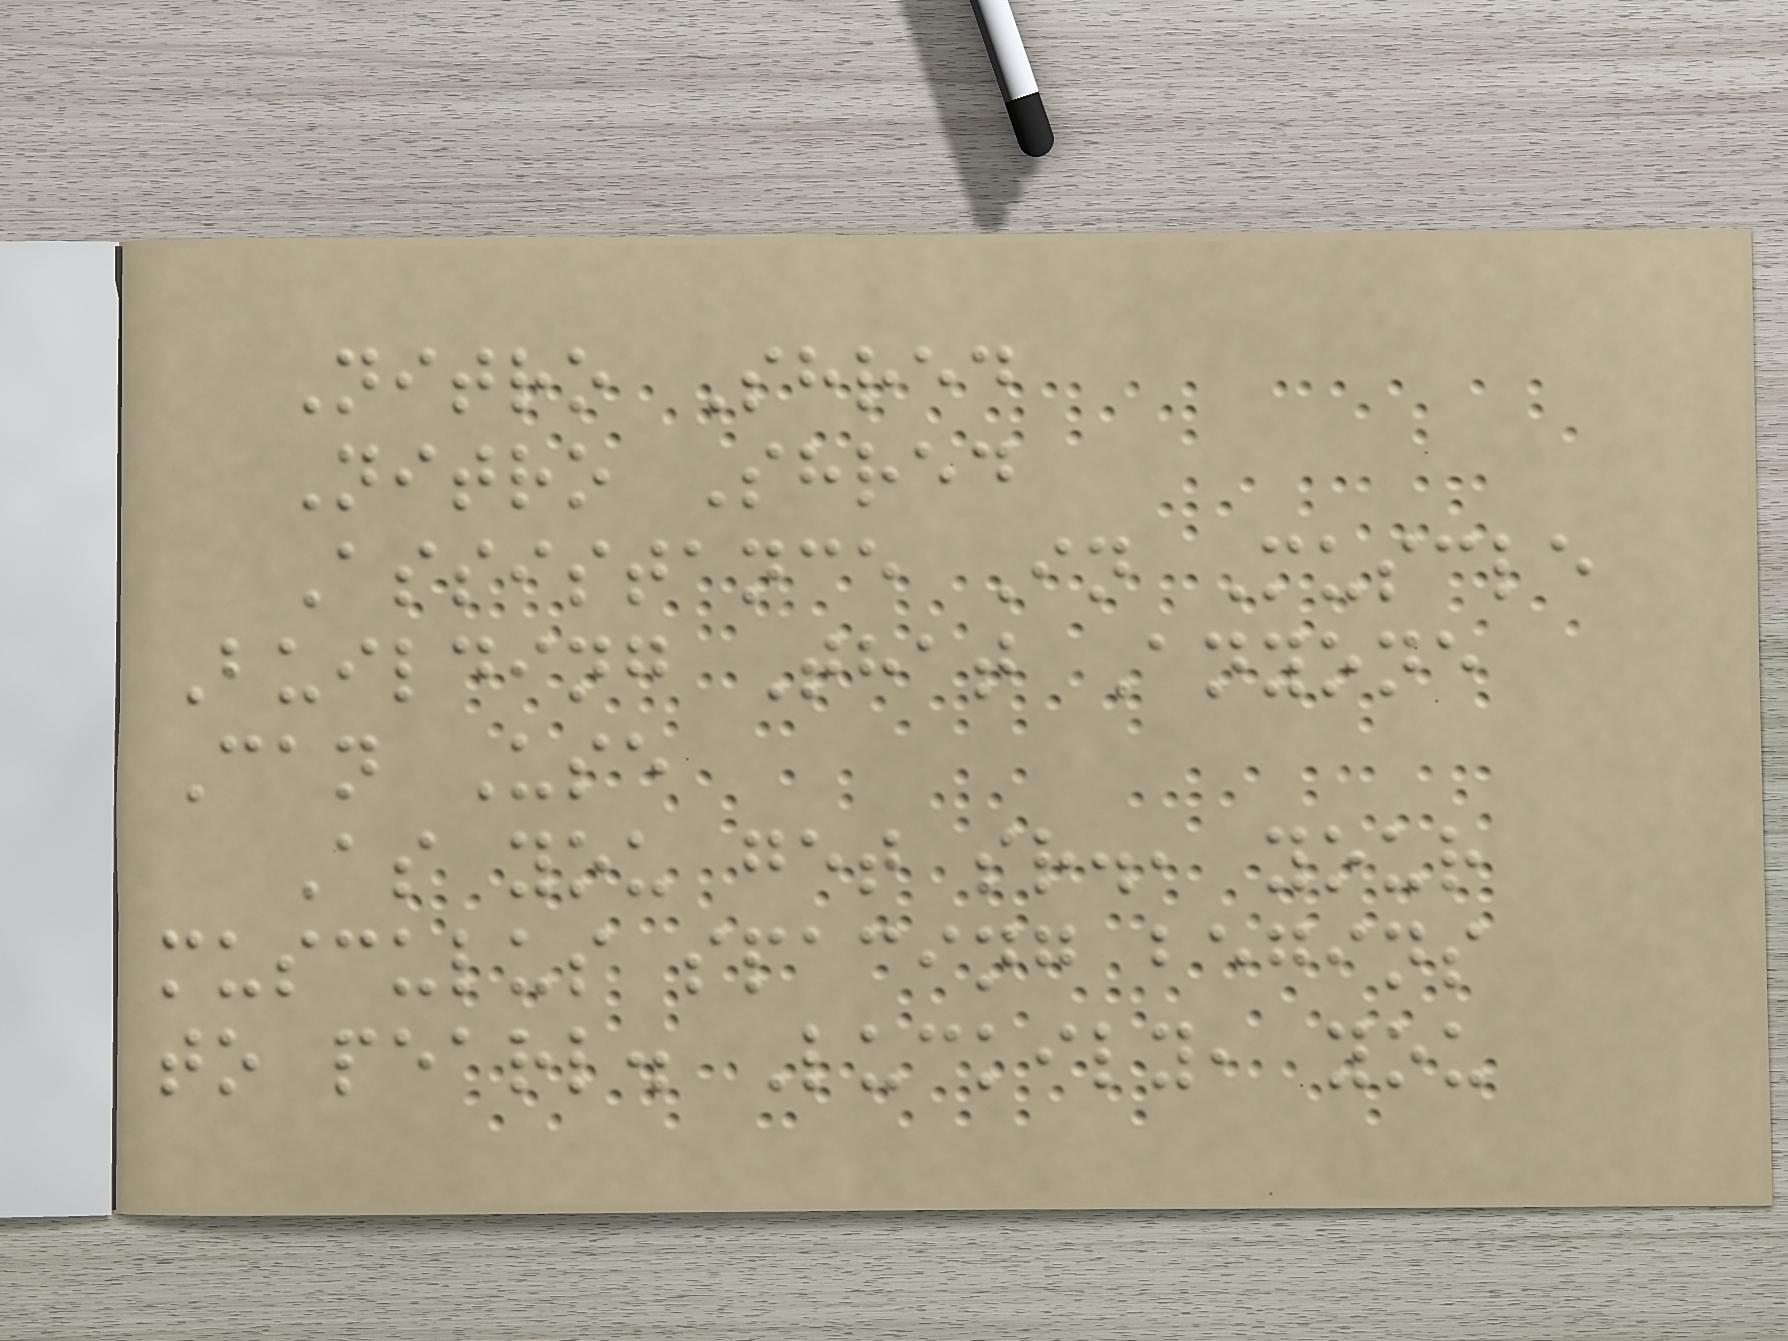Nitro Shred
Nitro Shred
Assistance In Muscle
Building That Anyone
Can Use
As you get sr., your
musculus spacing begins
to pearl. Luckily, you
